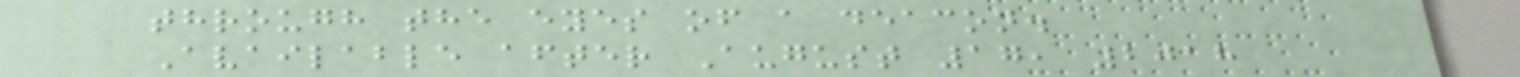through the eyes of a deacon.
Available after August 17, 2018
